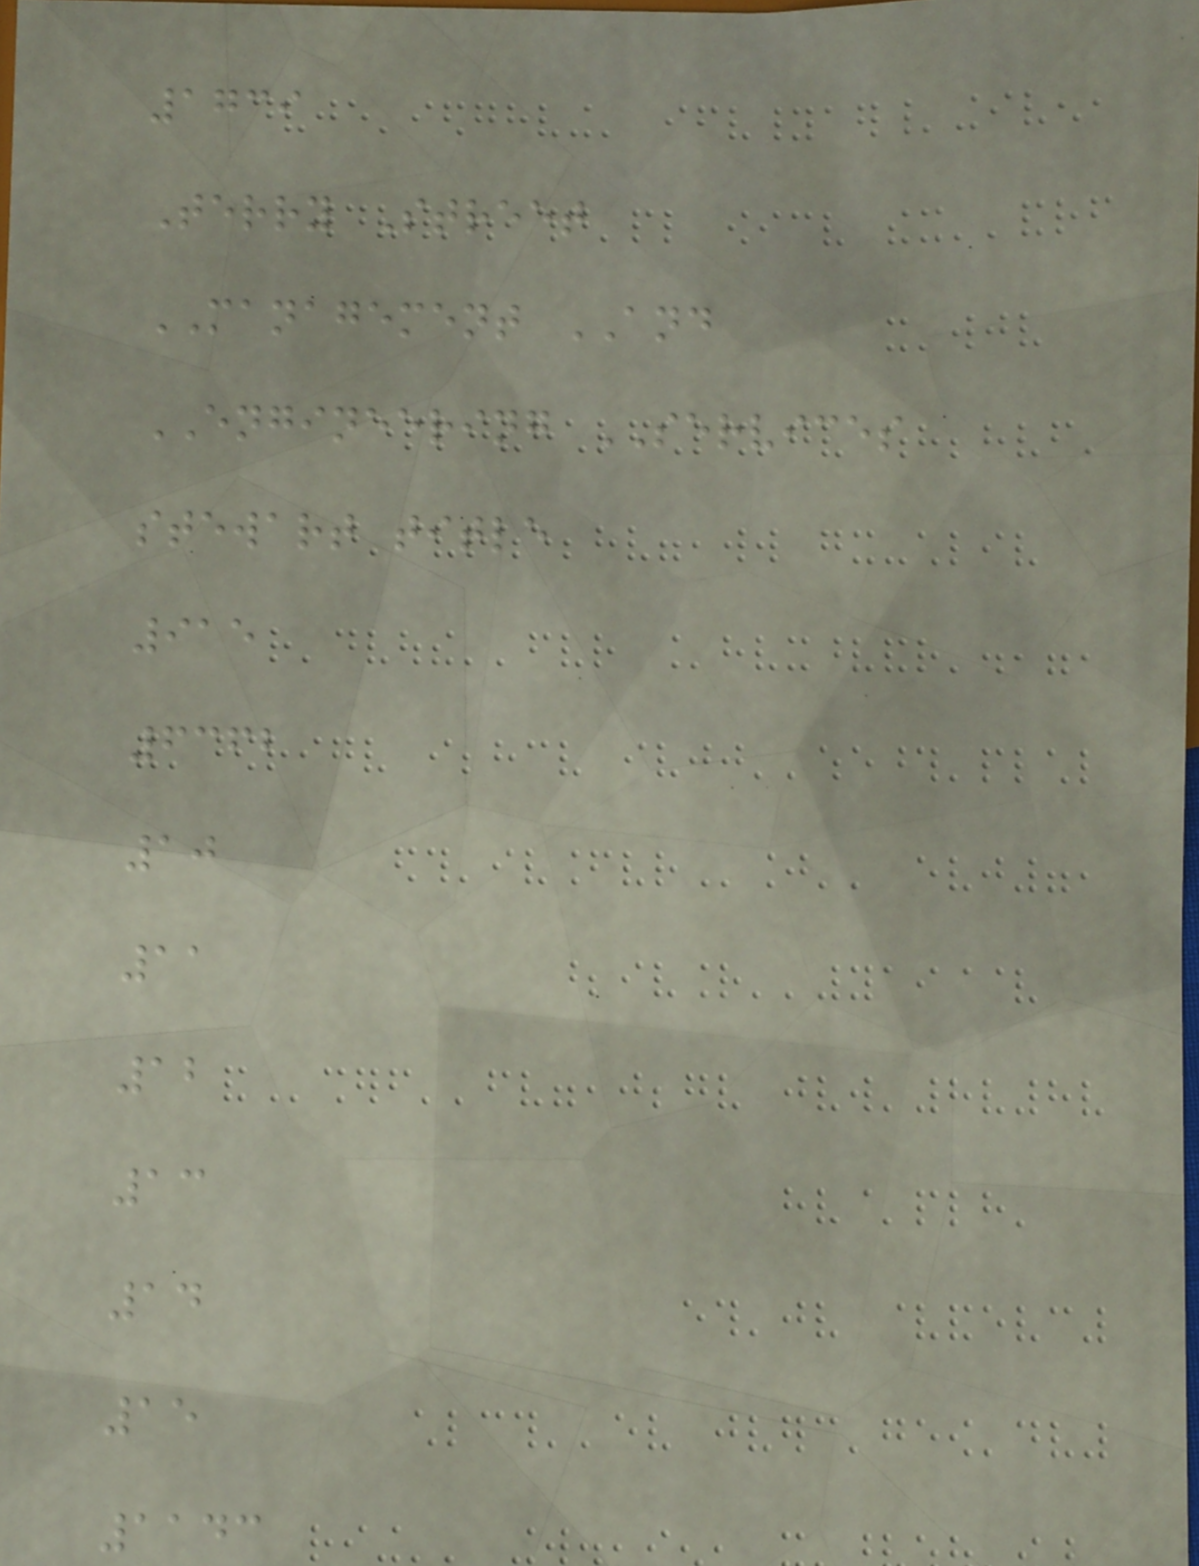1739
Terry Street
MANAGEMENT AND
ENGINEERING SERVICES
stewart title
915
6362
10
11
12
13
14
15
1143
